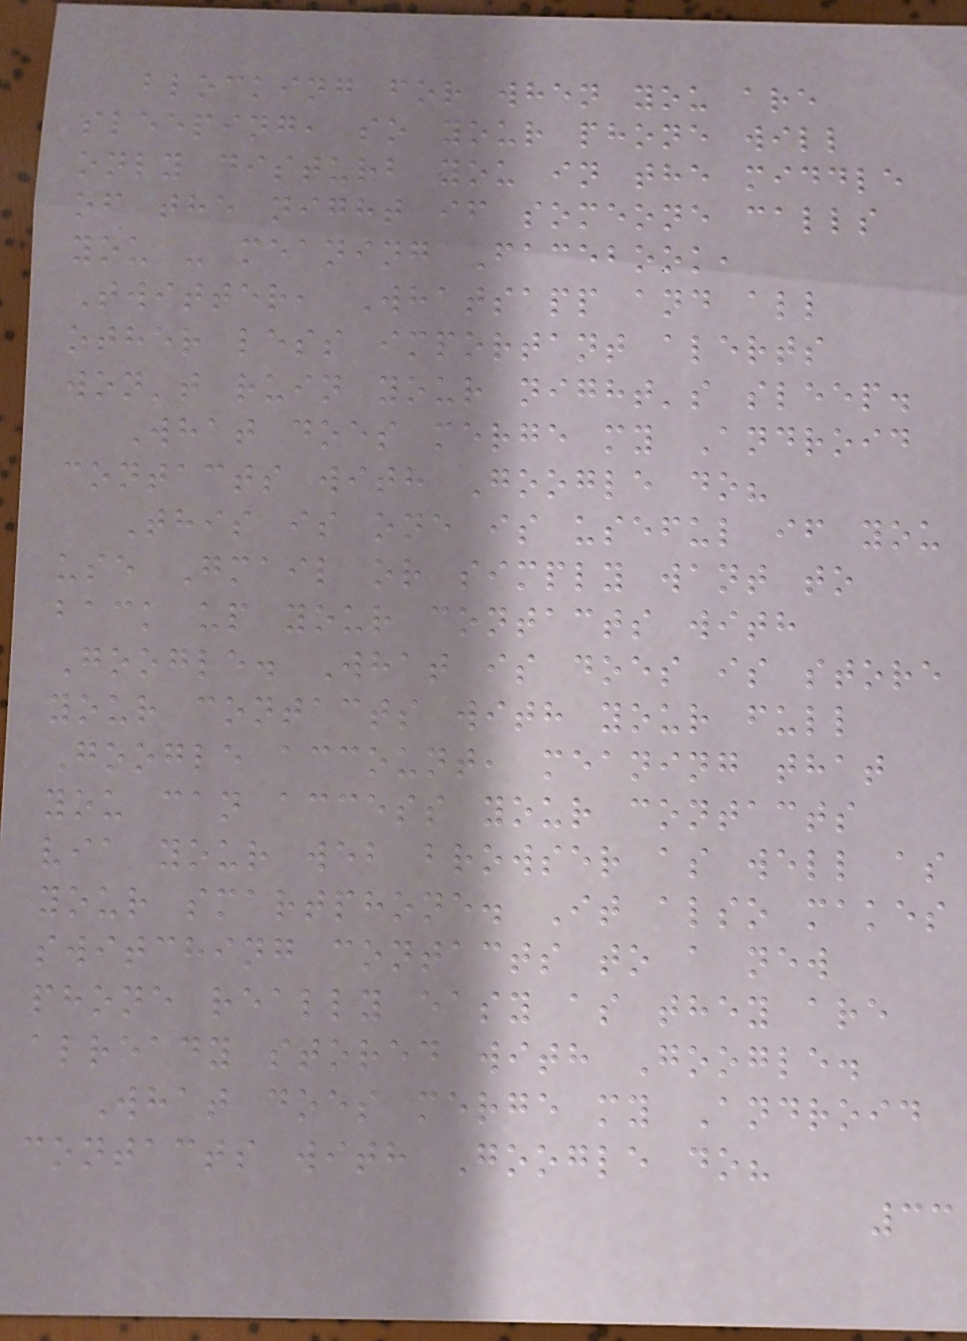blocking for when you are
sleeping, so your phone will
only disturb you in the middle
of the night if someone calls
you - meaning Facebook,
Twitter, Whatsapp and all
other less important alerts
won't ruin your night's sleep.
What does merge my Android
contacts with Google do?
This is one is useful if you
use Gmail or simply want to
back up your contacts with
Google. What is does is store
your contacts with your full
Google account, meaning that
you can access your contacts
via your web browser as well as
your smartphone. It also makes
switching contacts to a new
phone really easy as they are
already stored with Google.
What does merge my Android
contacts with Google do?
33
